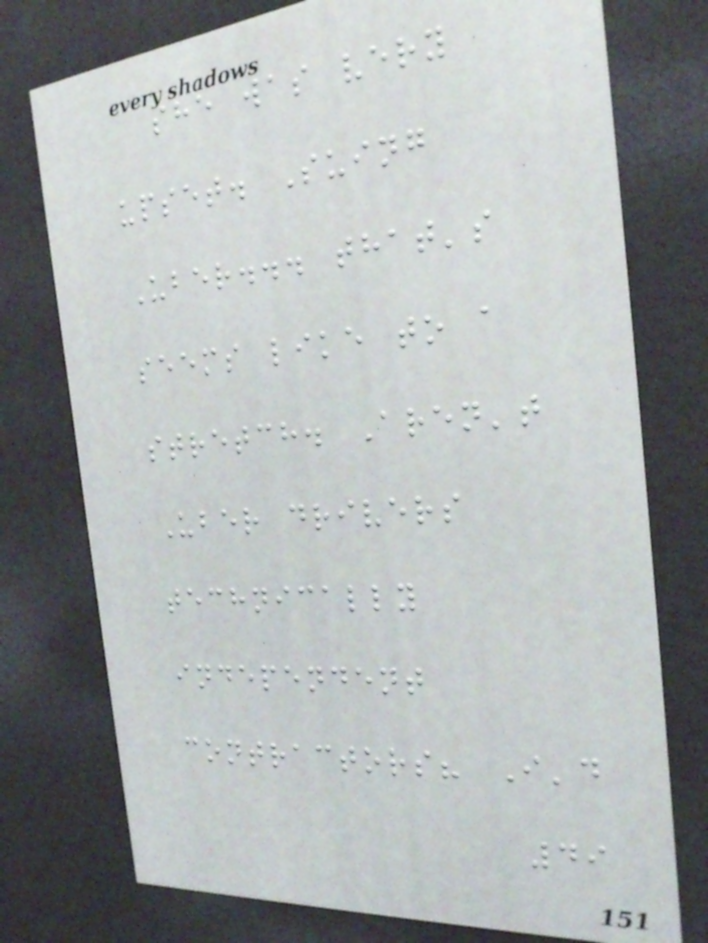she was very
upset. Suing
Uber... that's
seems like to a
stretch. Aren't
Uber drivers
technically
independent
contractors? I'd
49
